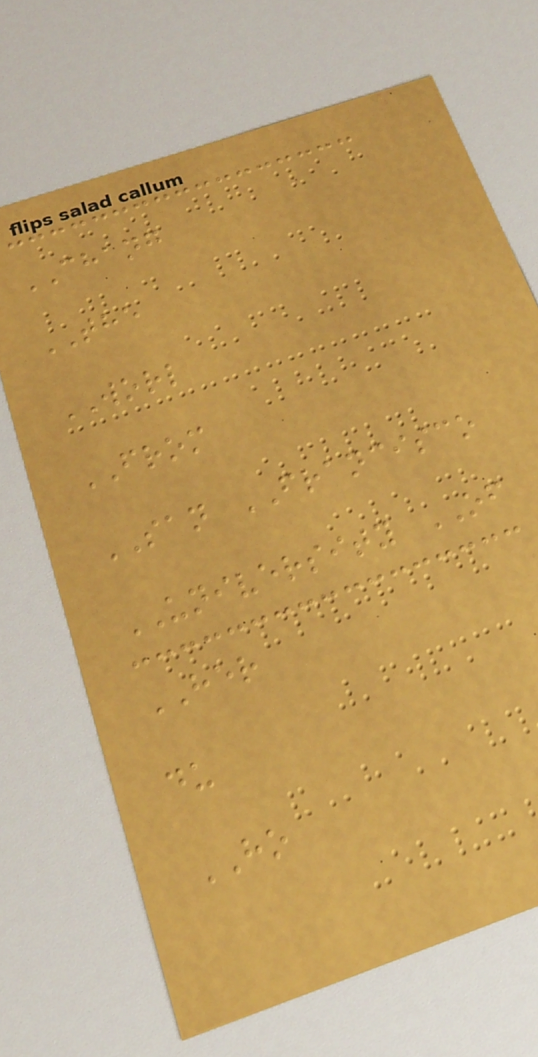CHANG
THE
WORL
FROM
SAN FRANCISCO
UNIVERSITY OF
HER
du
HO
